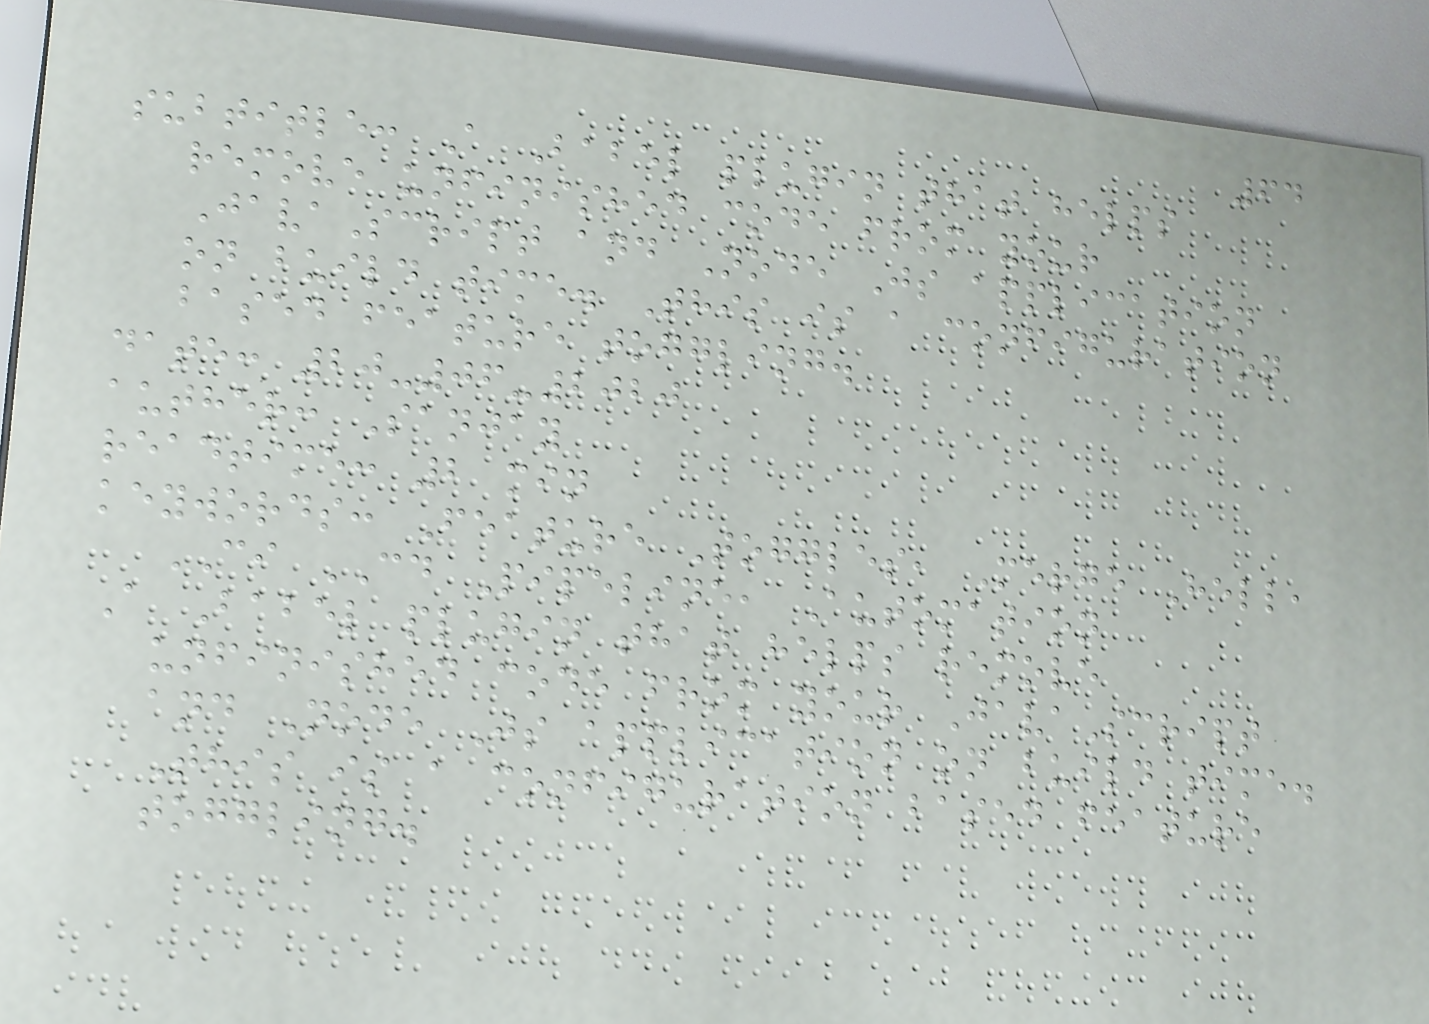64
subtitle: A Babel plugin that helps
remove unfinished code from your
JavaScript and Node Js application
on build time. This is a configuration
based feature toggling.
date: 20-06-2020
auther: Sanjay
readtime: 2 min
keywords: Feature Toggles, Merge Hell,
CI CD Pipeline, Automation
A Babel plugin that helps remove
unfinished code from your JavaScript
and Node Js application on build time.
This is a configuration based feature
toggling.
